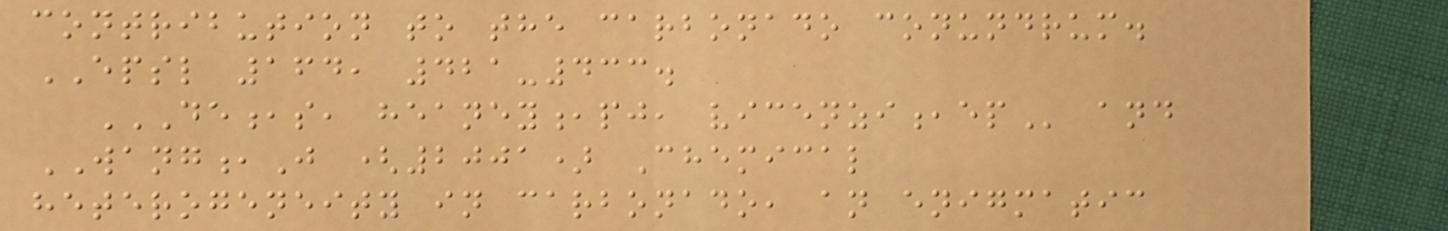contribution to the carbonado conundrum.
EPSL 164, 421-433.
DE,S, HEANEY,PJ, VICENZI,EP and
WANG,J (2001) Chemical
heterogeneity in carbonado, an enigmatic
